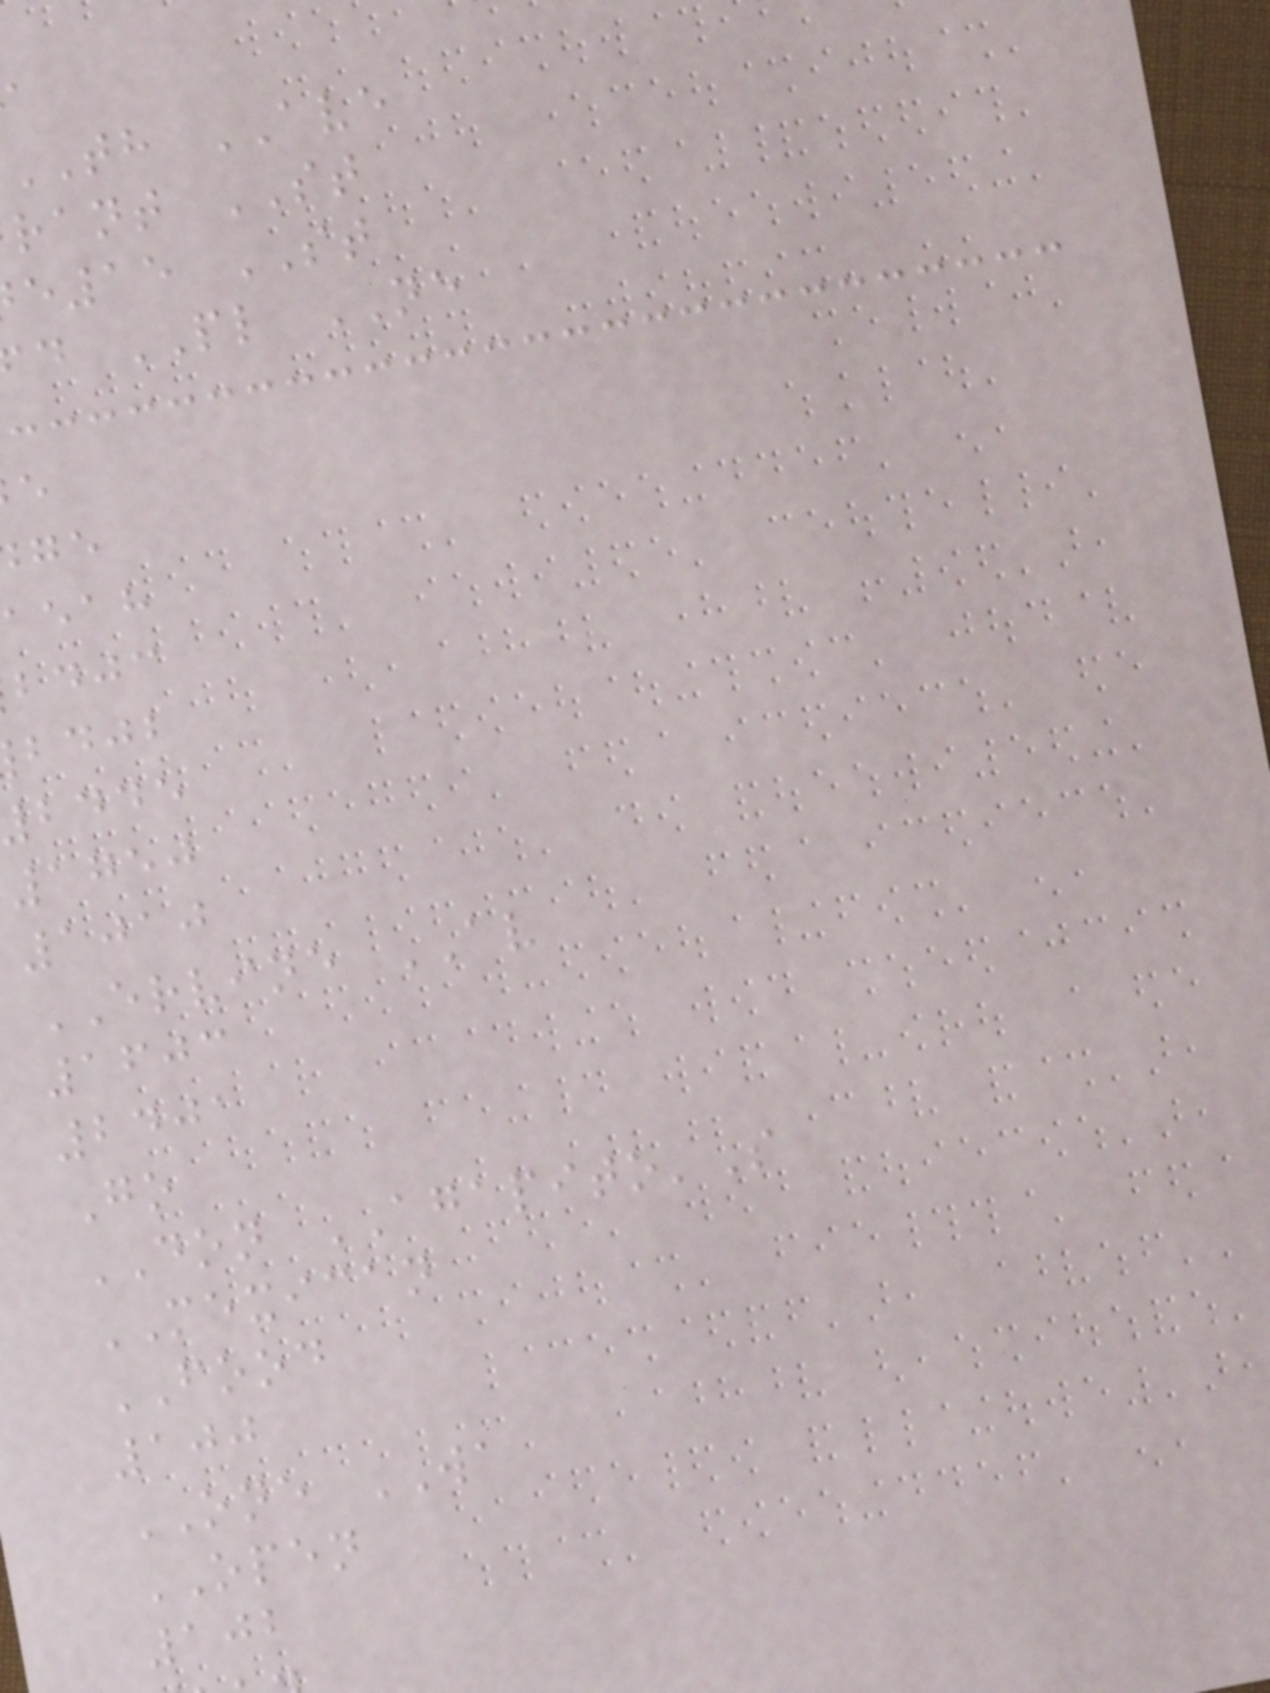TH AVE
rant ST
e15 ST
d PL NE
aeah
bdjc
bdjb
bdde
1750
1010
ERVINE AV
1603
2401
Go
DON AGAPITO'S
MEXICAN
FOOD
100
ONE WA
OPEN
102
